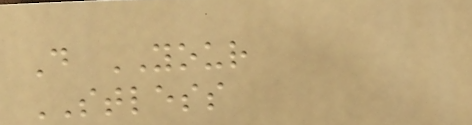D YOUR
STLESS
